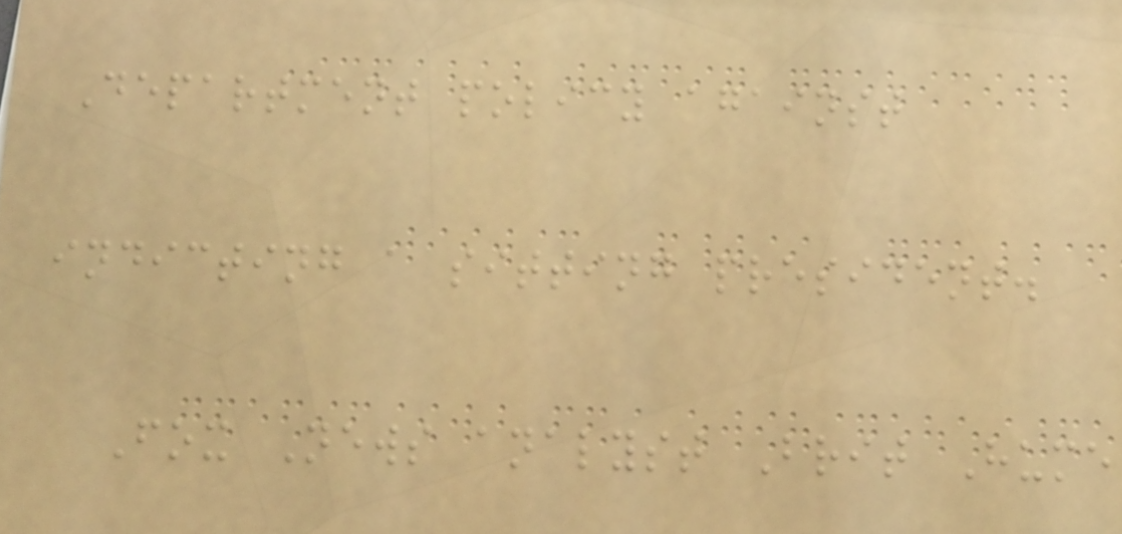Department policy against
indicting a sitting president.
Fox News analyst Brit Hume
